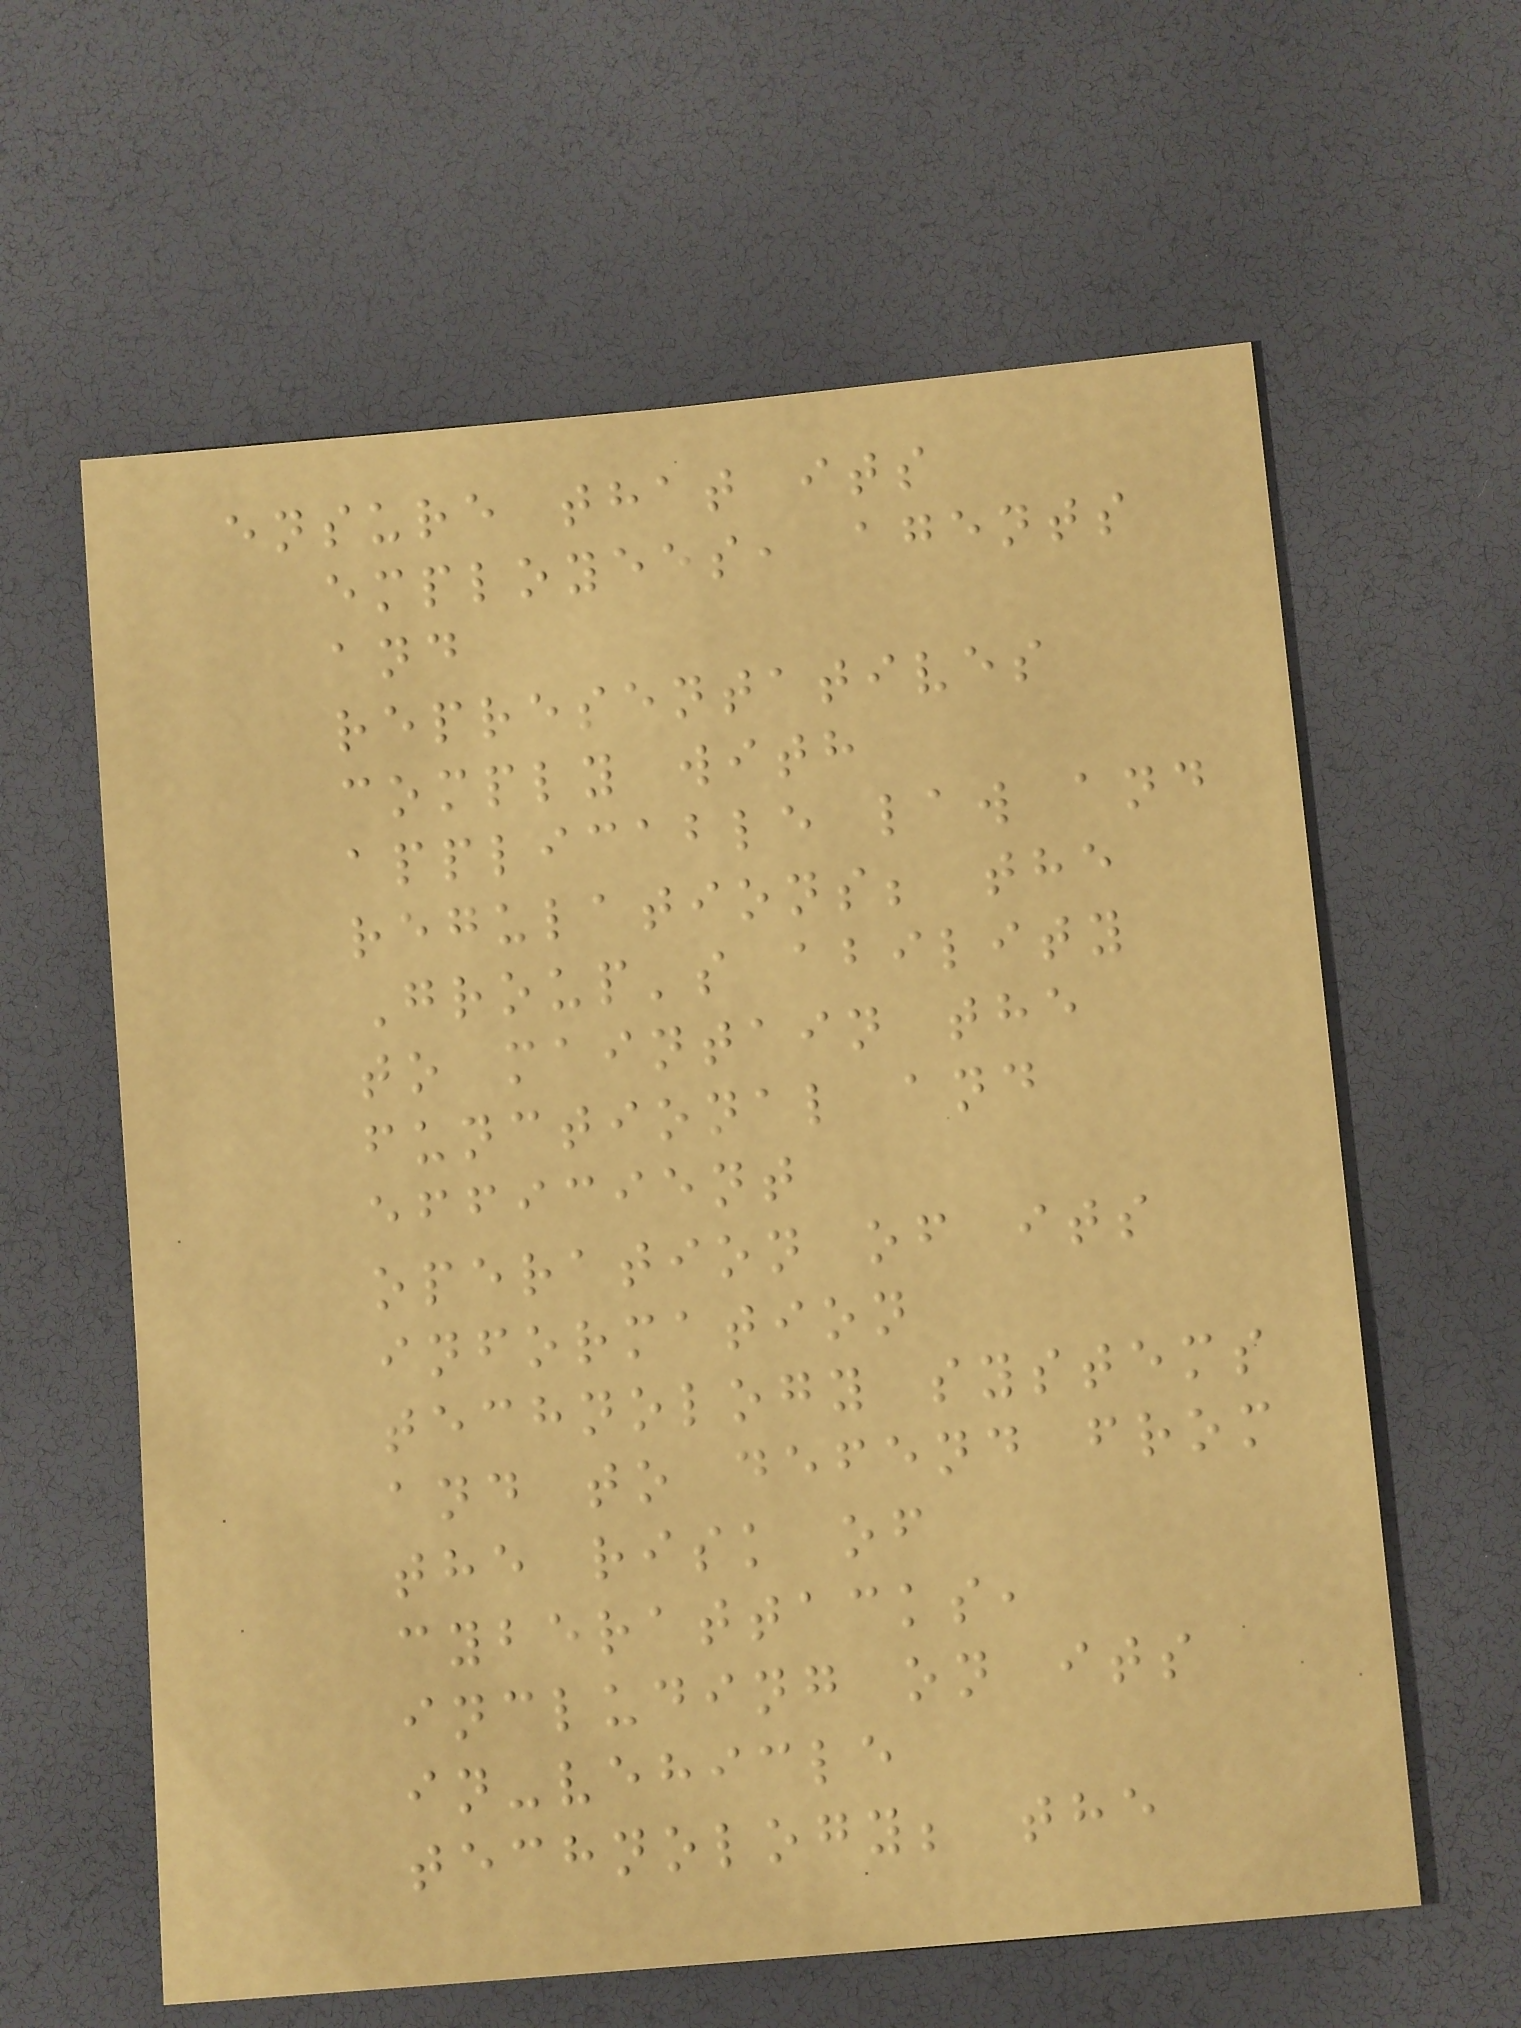ensure that its
employees, agents
and
representatives
comply with
applicable law and
regulations; the
Group's ability
to maintain the
functional and
efficient
operation of its
information
technology systems
and to defend from
the risk of
cyberattacks,
including on its
in-vehicle
technology; the
